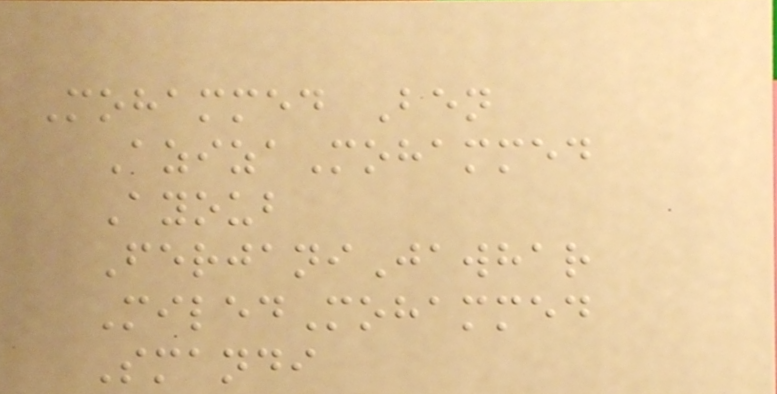Mohammed Ben
AzizaMohammed
Ayoub
FerjaniJawhar
MiledMohammed
Smandi
